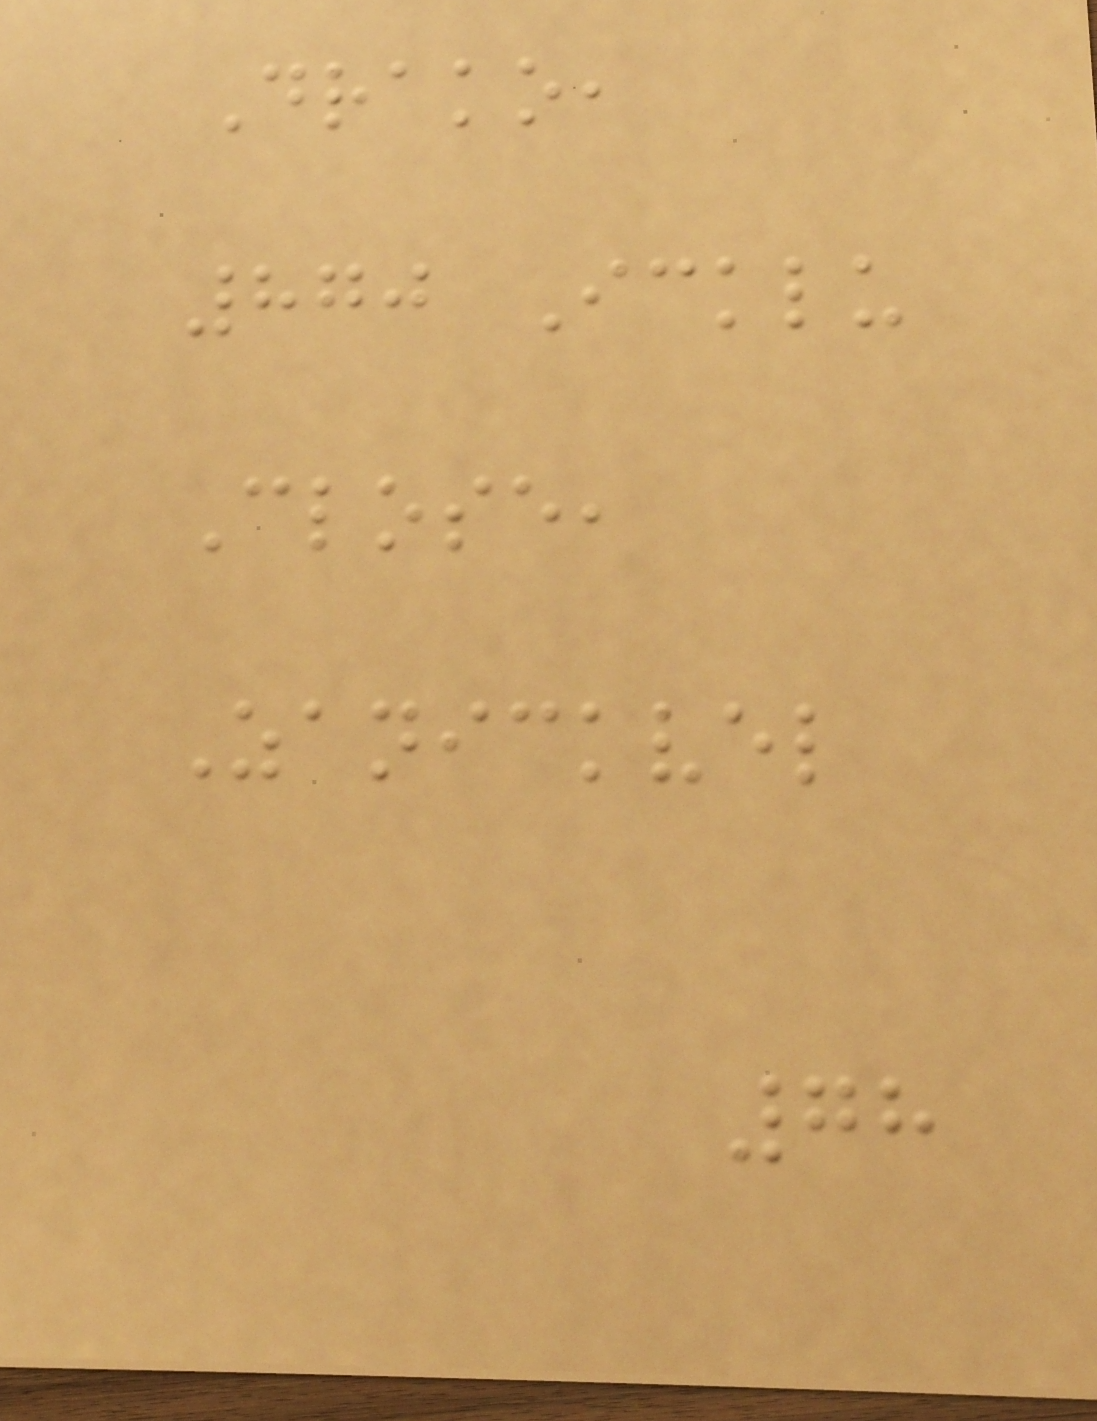Drako,
870 Icklu
Close,
Zanickvel
78
